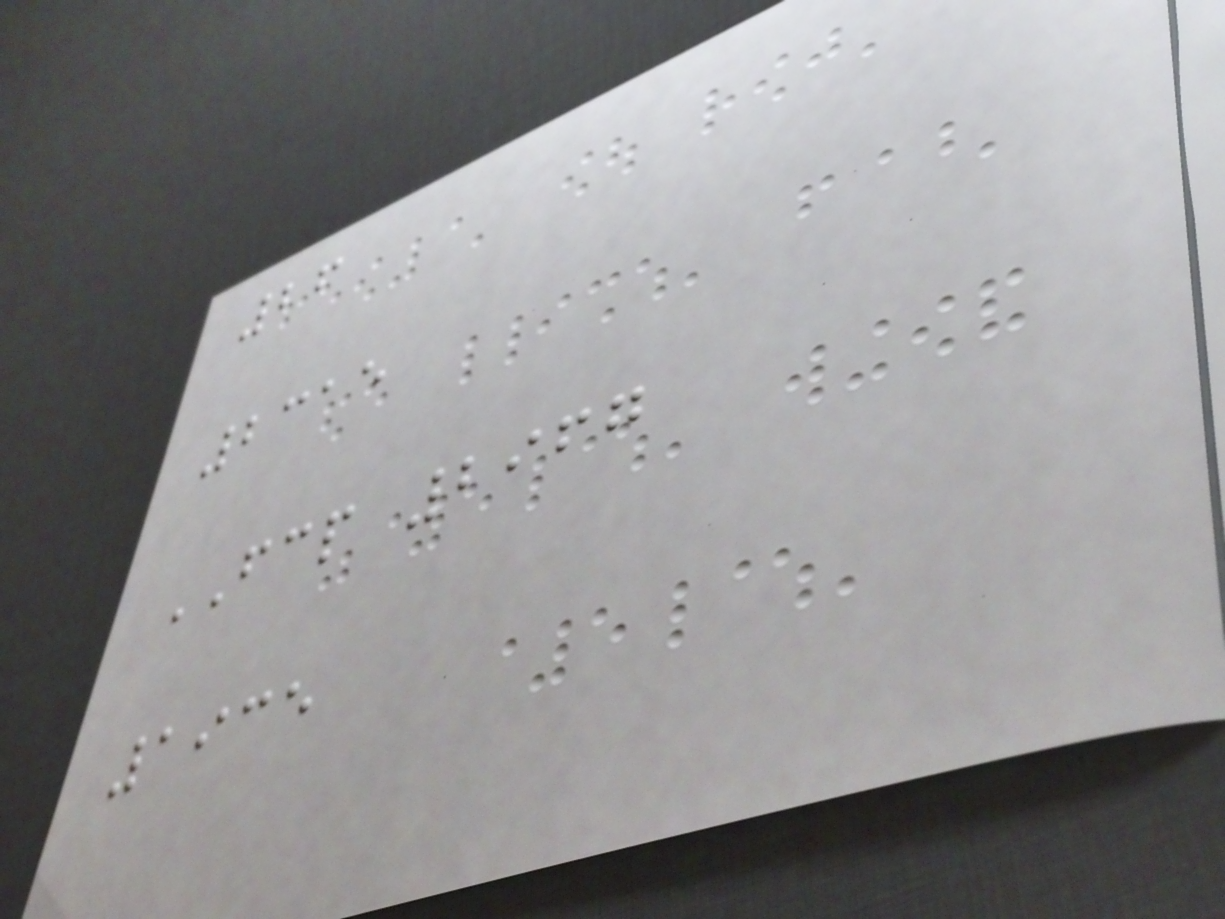26
2315
FCP 2967
1935
